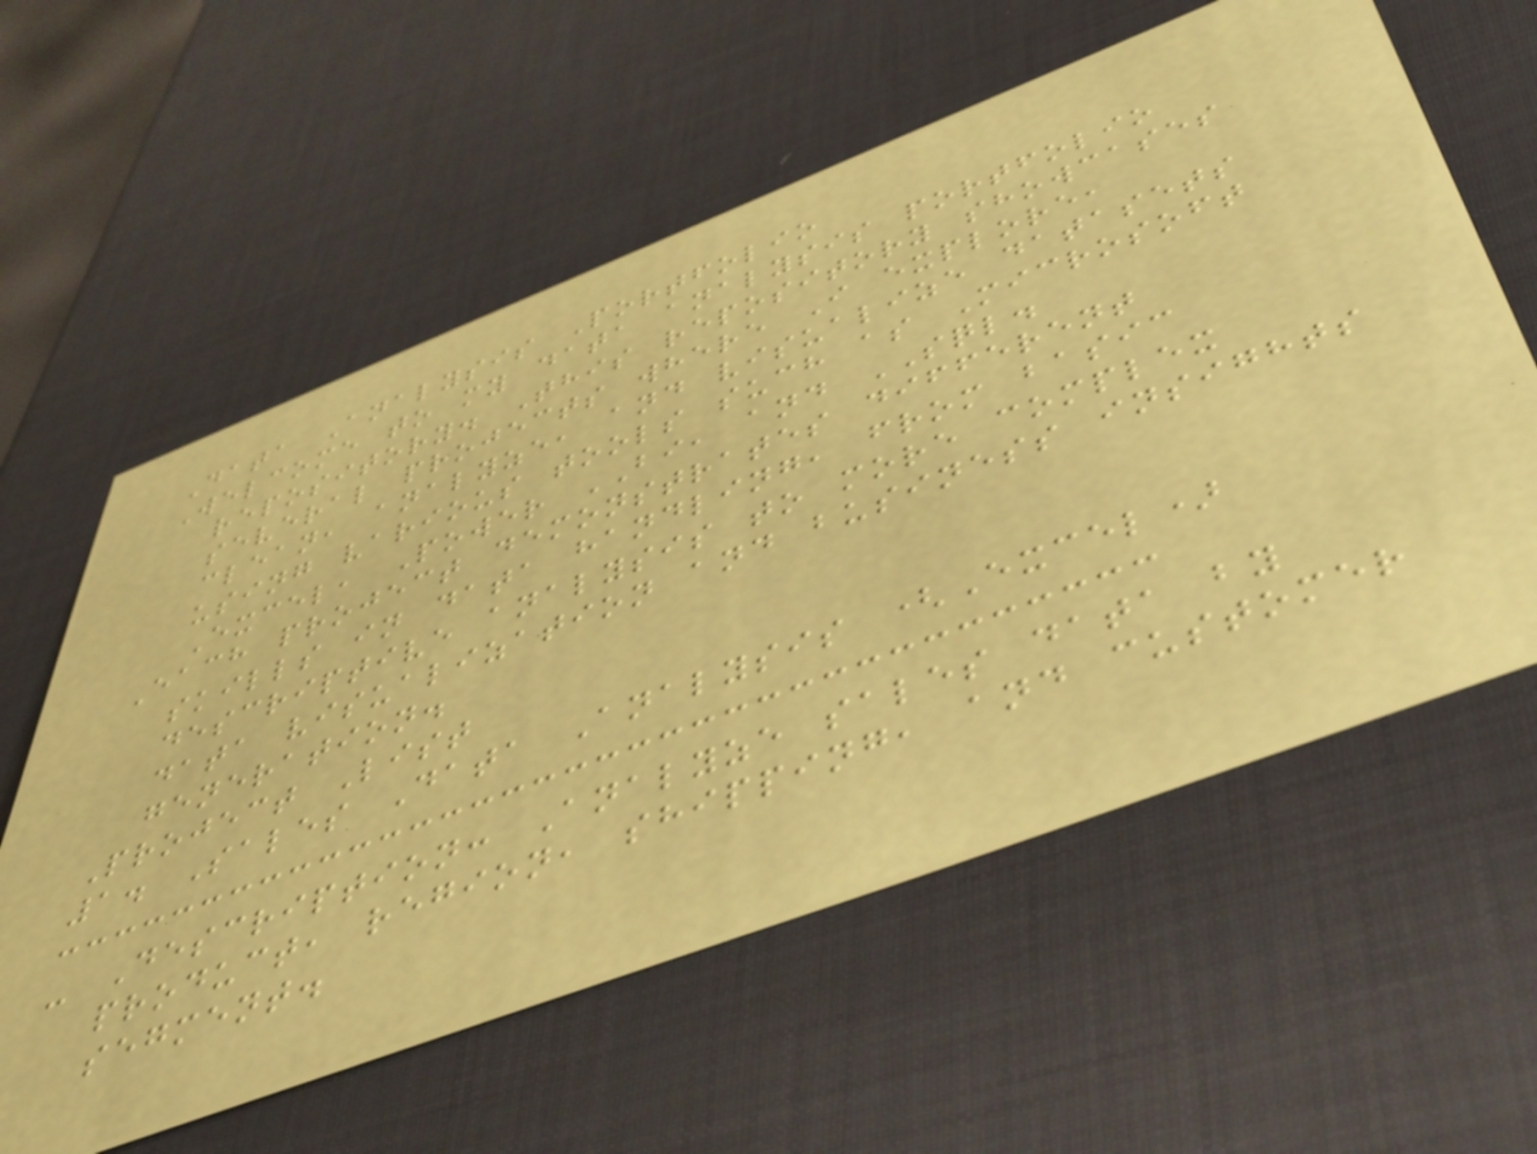Data Analysis Portfolio
Welcome to my data analysis portfolio
repository. This repository showcases
several projects where I explore,
clean, analyze, and visualize datasets
using various tools such as Microsoft
Excel, Power BI, and SQL.
Each project demonstrates different
skills in data handling, from basic
descriptive analysis to more complex
data visualization and business insights
generation.
Project List
1. Sales Data Analysis (Excel)
- Description: Analyze sales data by
product, region, shipping, and customer
segment.
